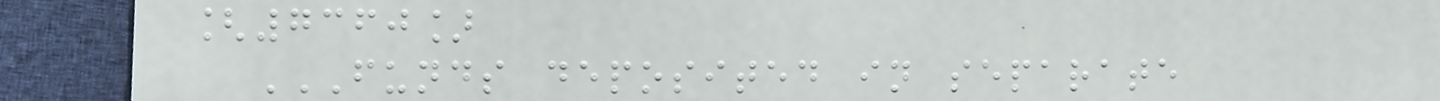[7360]
FUNDS DEPOSITED IN SEPARATE
